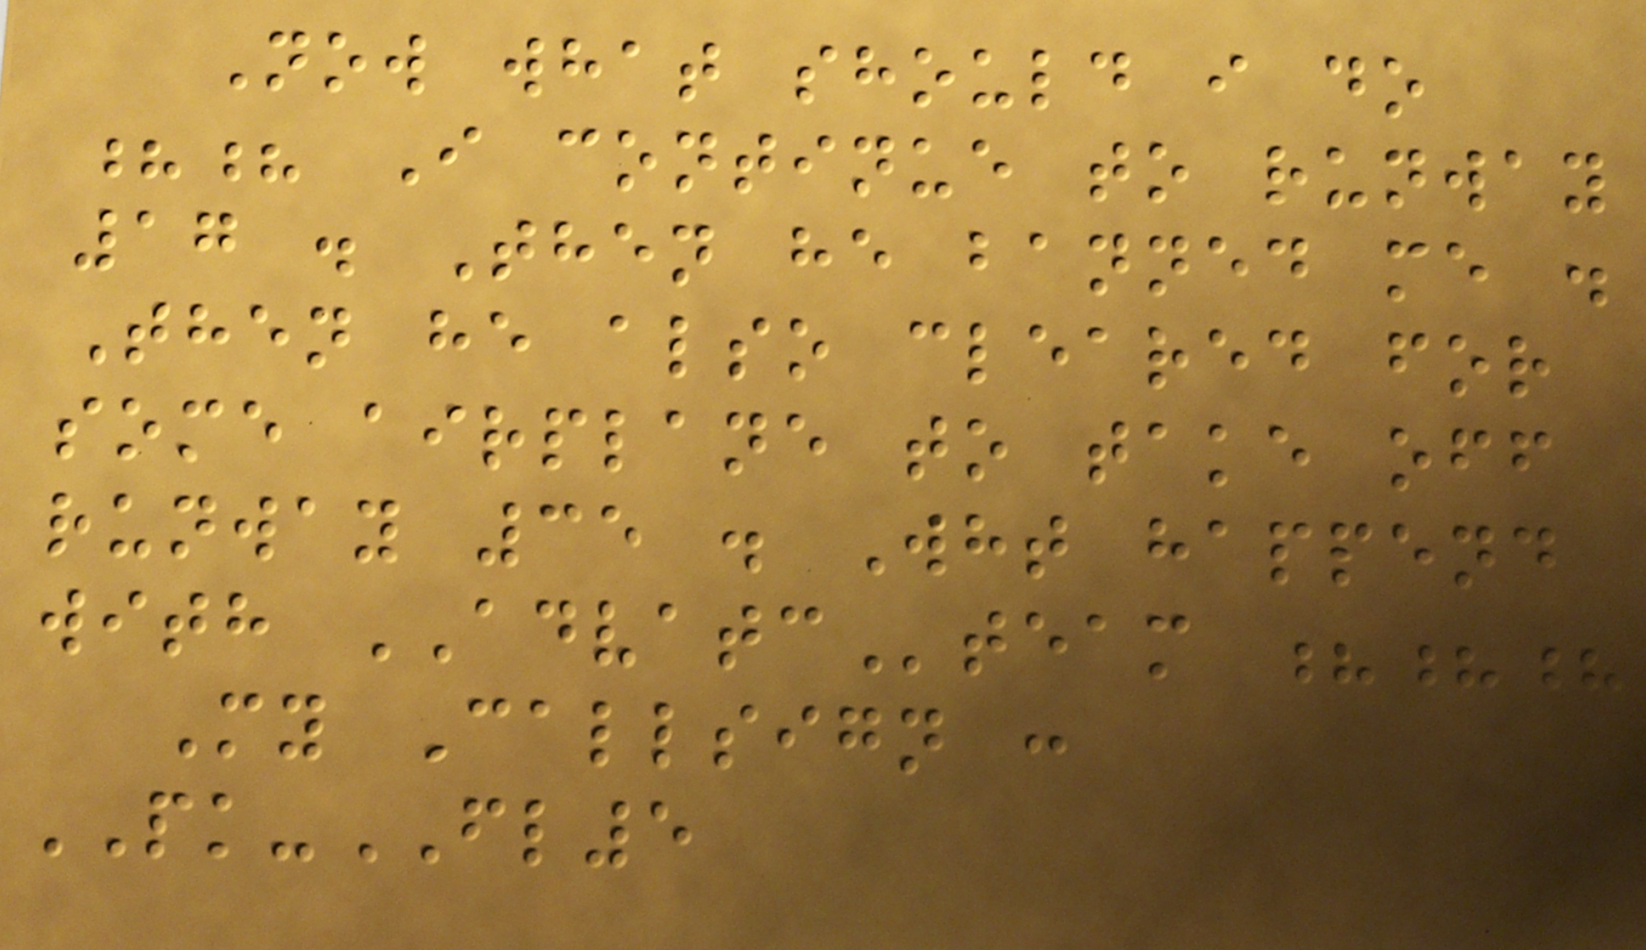Now what should i do
?? I continue to runway
17 . Then he banned me .
Then he also cleared for
some airplane to take off
runway 35 . Wht happend
with ADVATCteam ???
My Callsign :
PK-FL5
